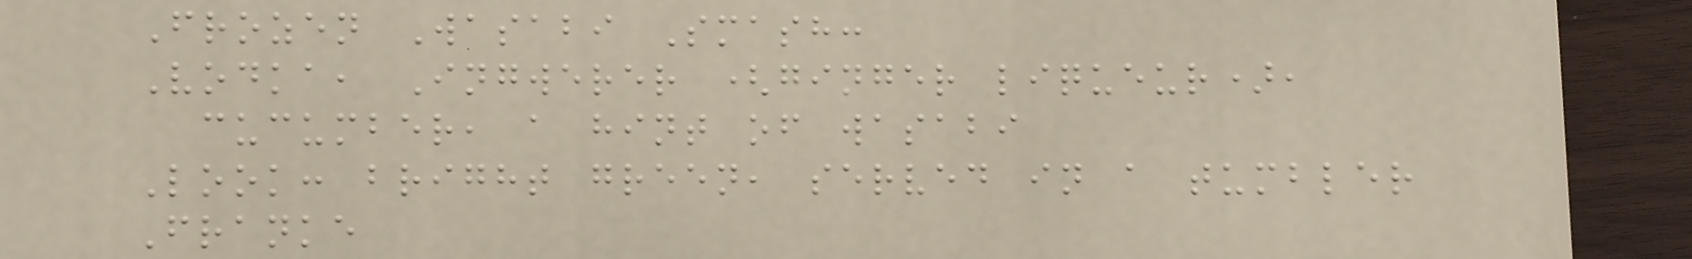Frozen Wasabi Smash:
Vodka, Ingwerer (ginger liqueur),
cucumber, a hint of wasabi
Look: bright green, served in a tumbler
Franke
